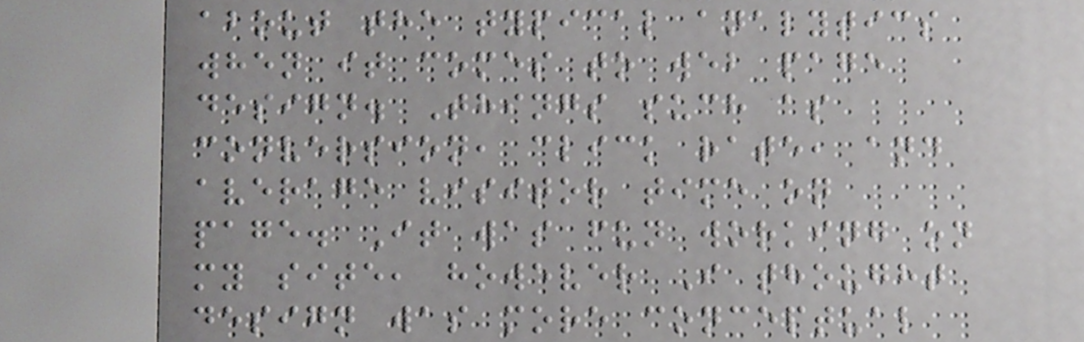about the typical analytics
when it comes to web page
design. Things such as
conversion, click rate, and
average visitor time on
page. It was fun working on
my site, however I thought
design was more conceptual
